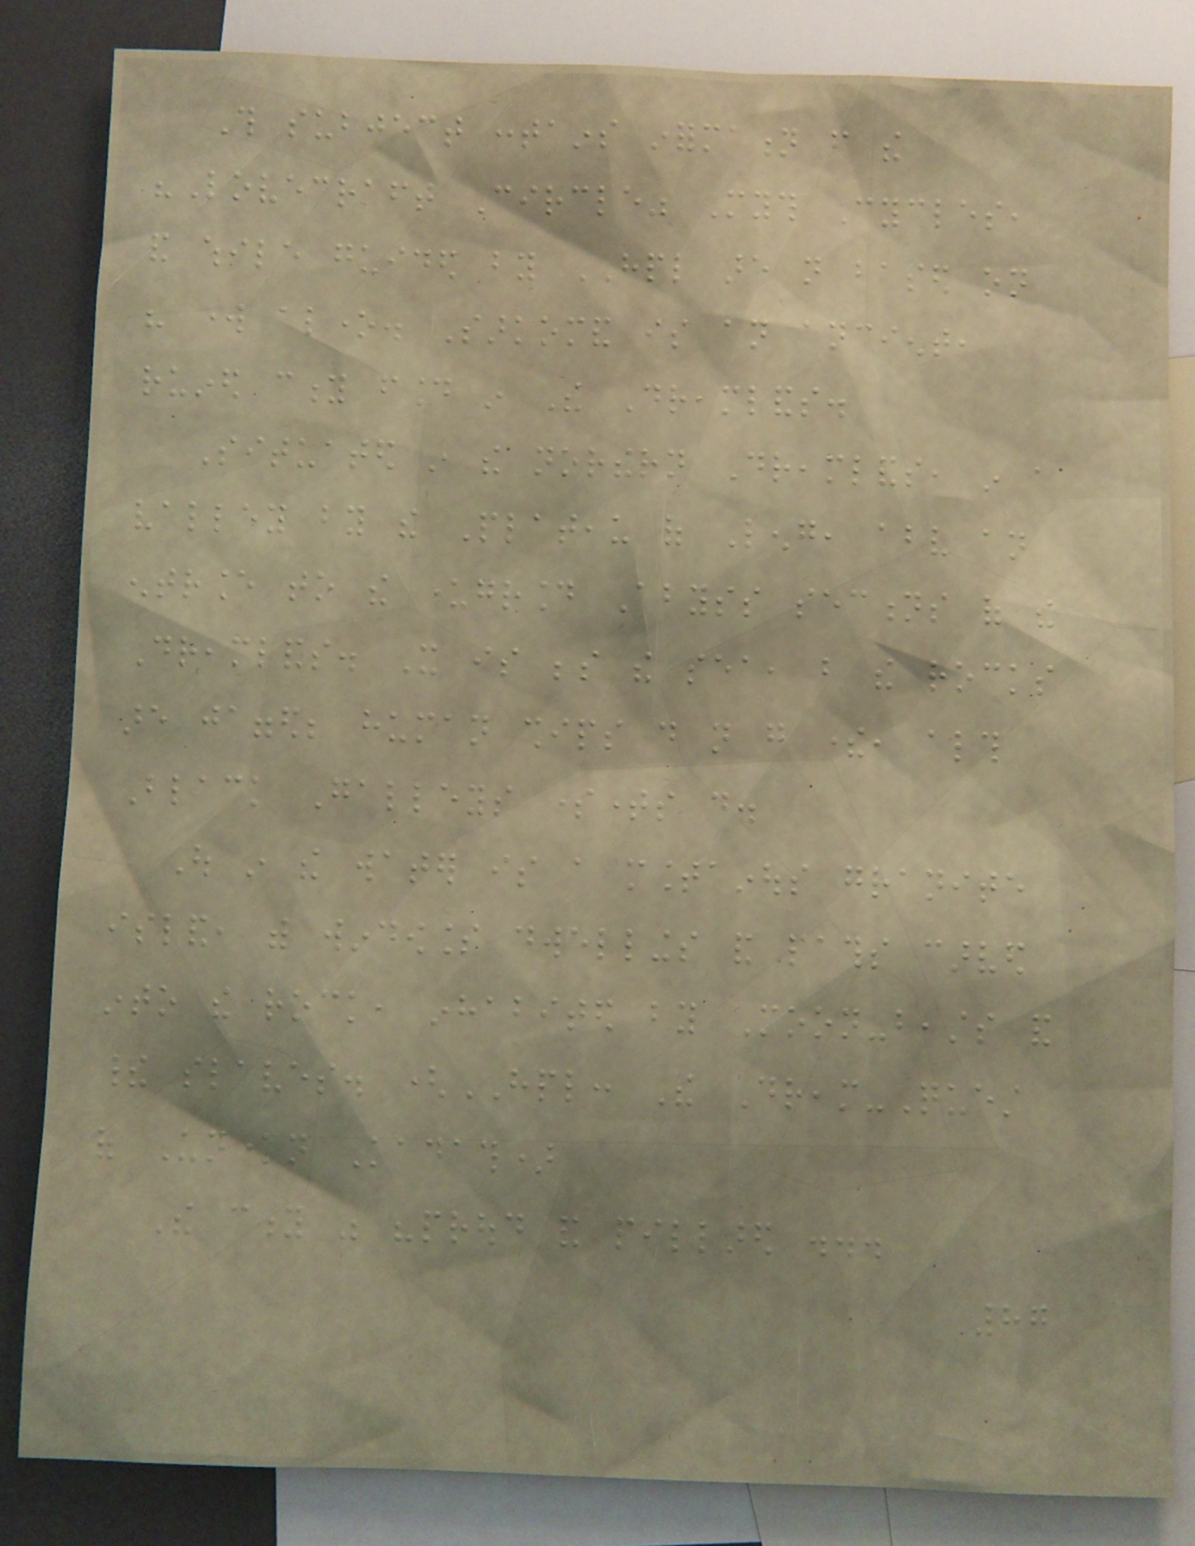This subject contains information from the
"Lovecraft Circle" Myth Cycles,
and while guided by HPL are not based on
his work alone. Sarkomand is an ancient,
ruined city found in The Dreamlands.
Situated in the northern Dreamlands, in a
valley by the Plateau of Leng, above an
entrance to the underground Abyss sections of the
Dreamlands. It is beside the sea, but the rocks
are jagged; human ships do not go there, although
Black Galleys sometimes do.
Out in the water is a mountainous granite
island, with windowless dwellings and paths carved
into the rock, inhabited by Moon-beasts and
their slaves. (HPL: The Dream-Quest
of Unknown Kadath)
The city was "proud and pillared ...
87
